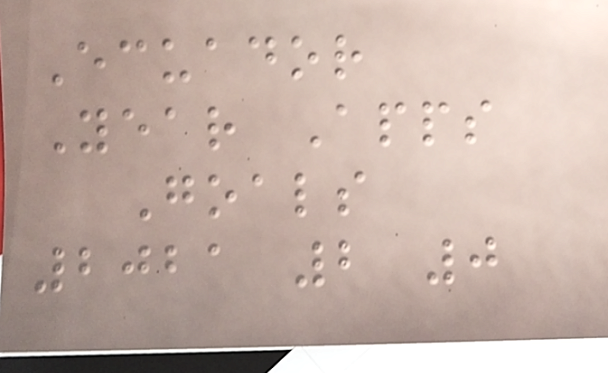Ecuador
Year Apps
Goals
2021 2 0
